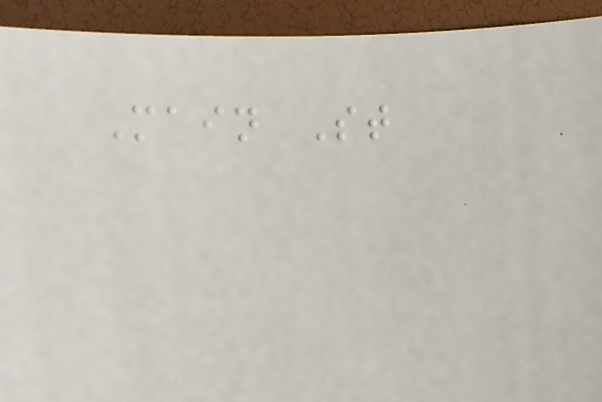Main St
